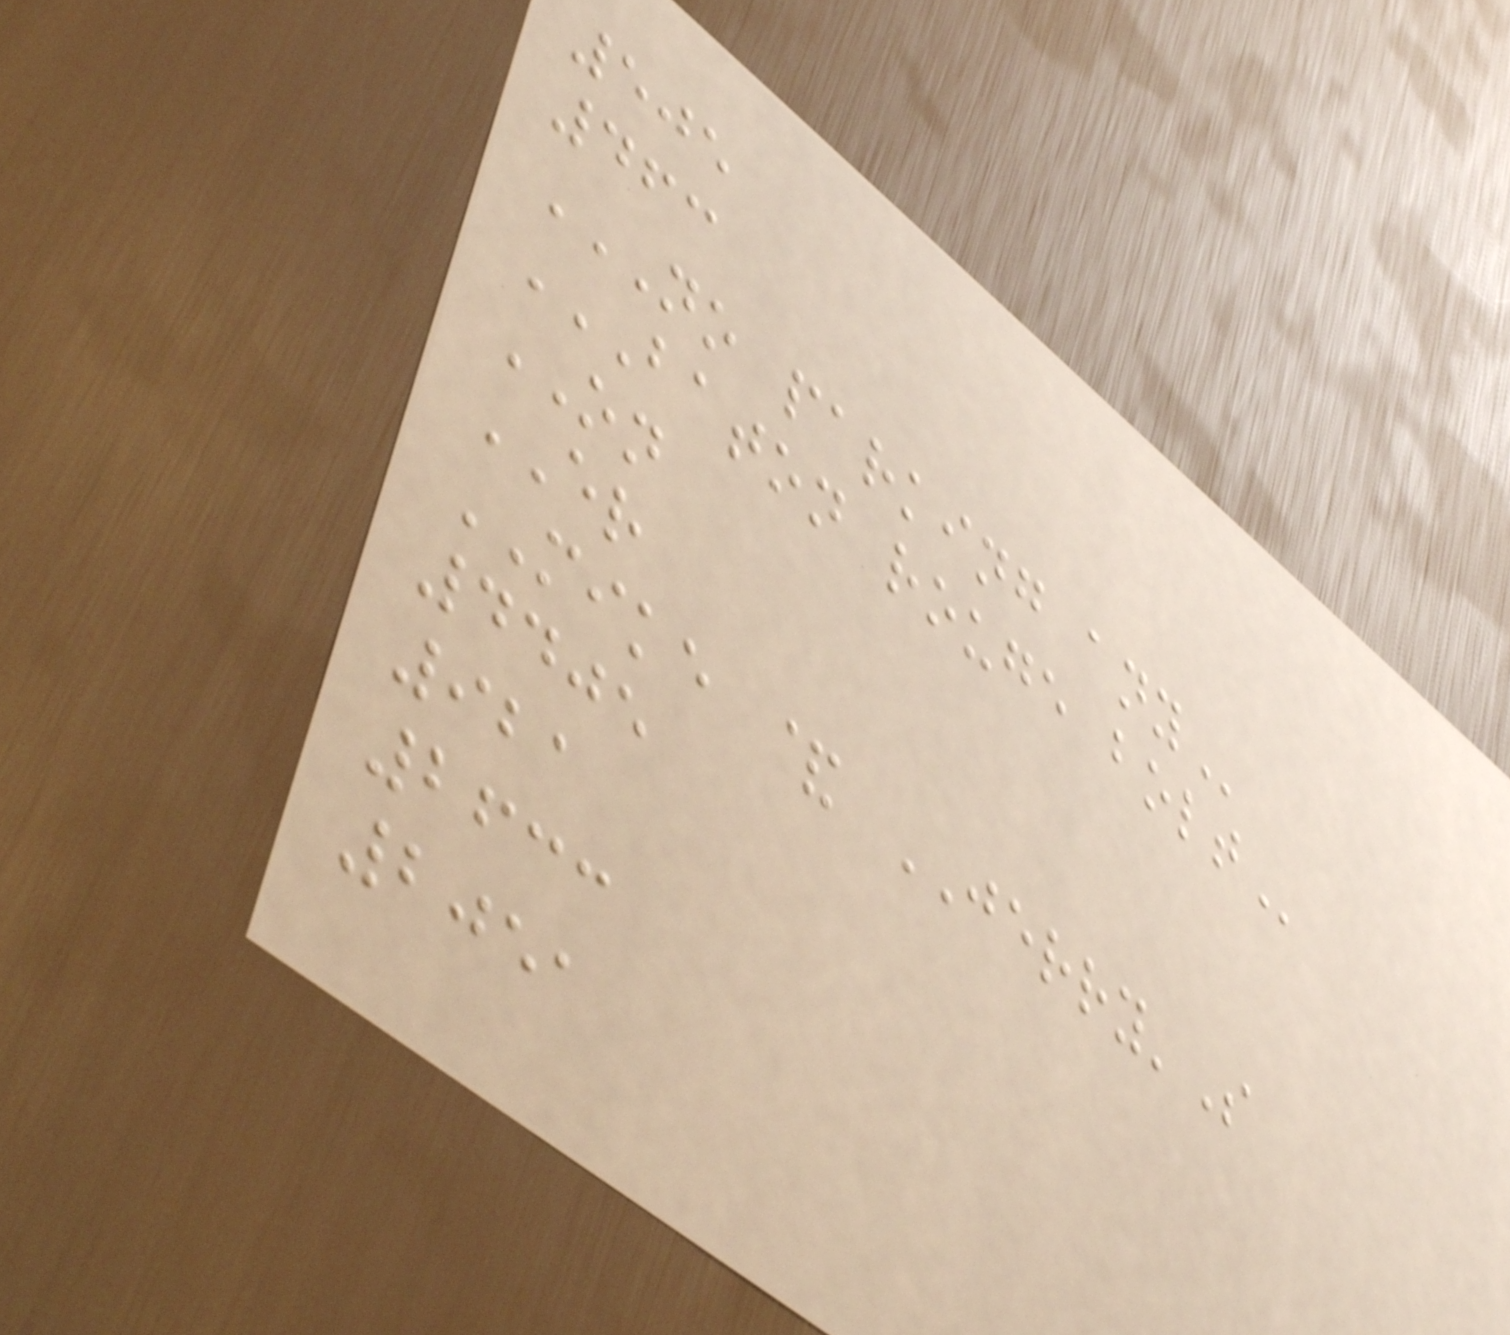505
463
NO PARKING ANY
BATON ROUGE BOLT
ON
ER
MIKE & JERRY'S
4405
921
2633
2051
